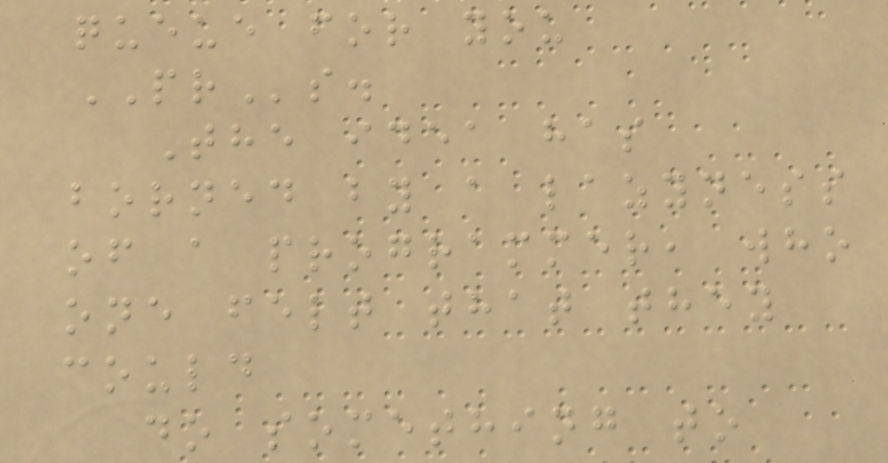queue for you
PRs.
The idea has
borned by a lazyness
of a programmer, who
one felt that they
could
do something to
